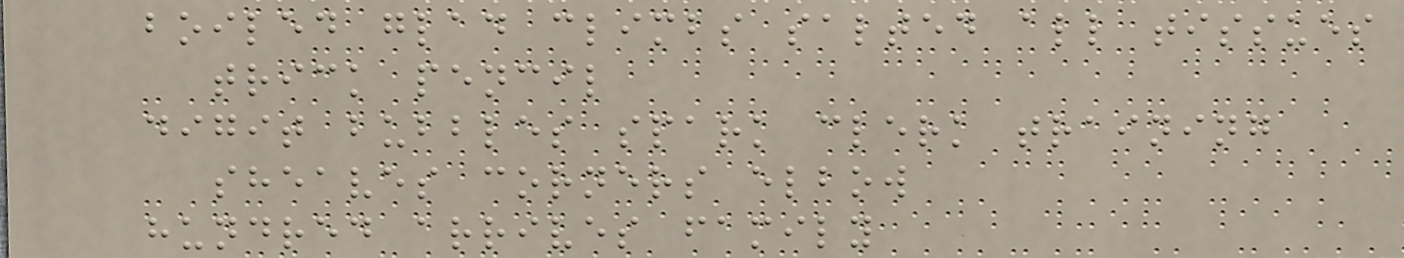boiled glad climbs salted all tissues
trick pencil
digit bubbles spark clerk training
sheaves corners elbow
hundred arrives family
